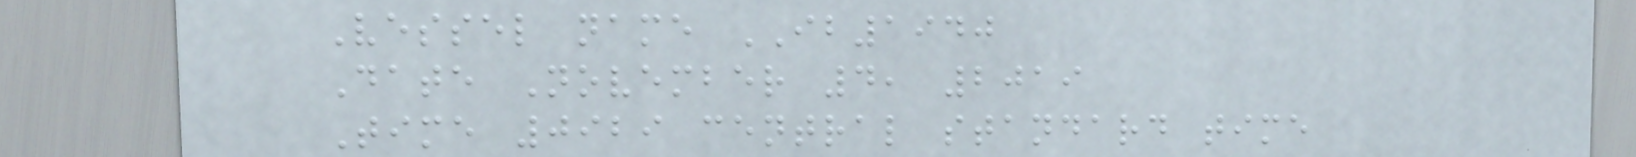Vessel name IB1940
Date November 4, 2019
Time 0929 central standard time
